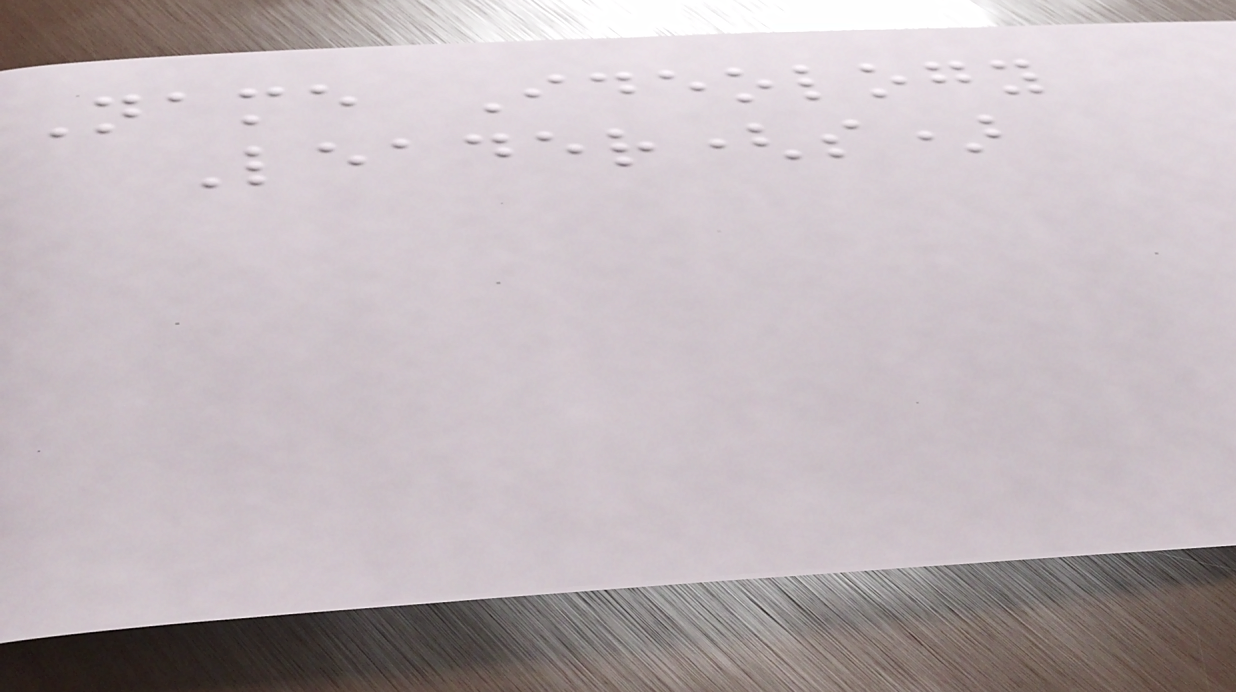Name Ideology
Leader(s)
